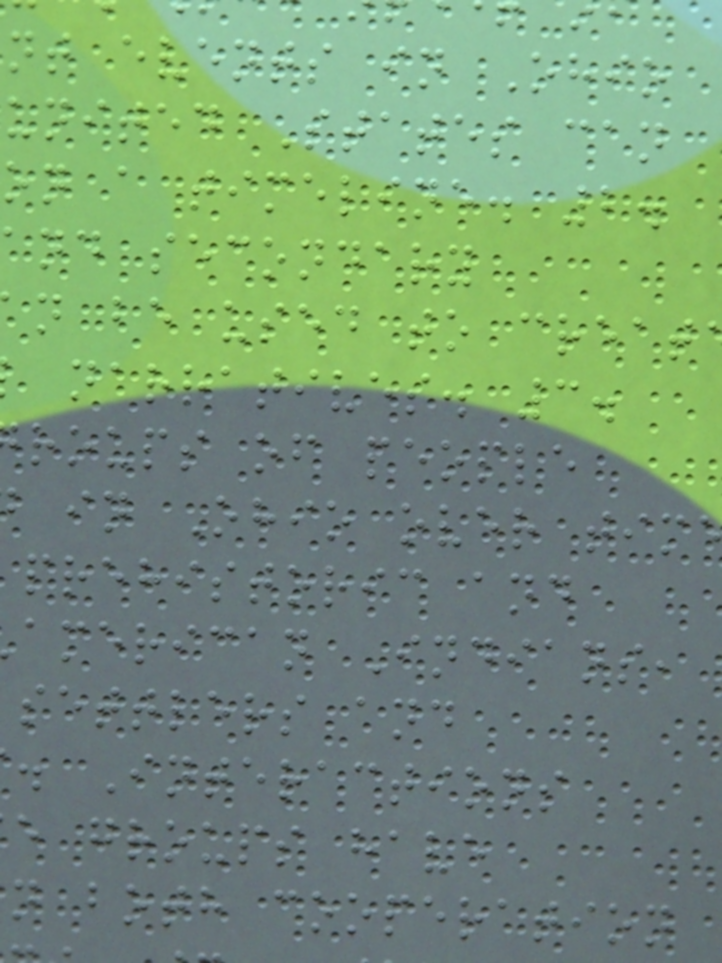nt events in Ohio
united States can
on a timeline. 2.
and secondary
n be used to creat
narratives. 3.
roups of people
in Ohio over tim
prehistoric and
american Indians,
settlers and
. Interactions
e groups have
n both cooperation
